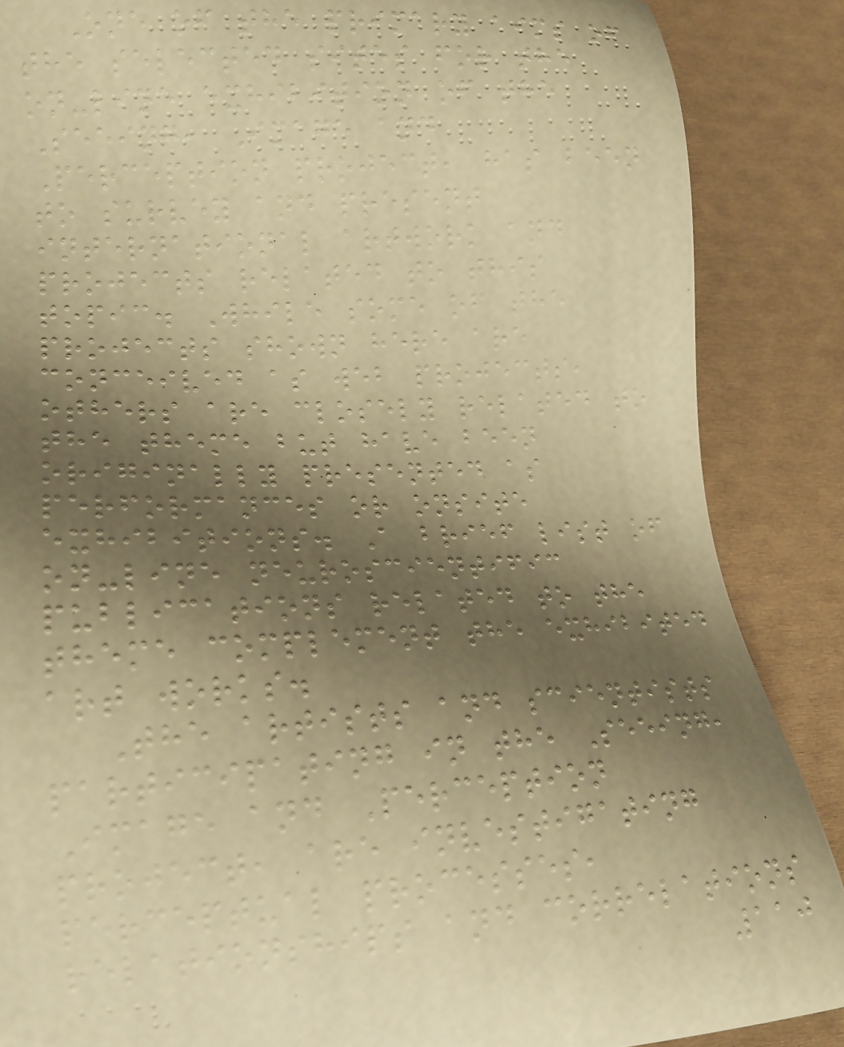One of the primary aims of
the selected sites for the
on-line exhibition of the
Seeing, Image and
Perception project, has been
to survey and present
international artwork and
projects related to this
topic. While some of the
projects shown here are
conceived as web projects,
others are closely related to
the theme but have been
originally presented as
performances or onsite
exhibitions. A brief list of
on-line neuroscientific
publications related to the
theme complement the exhibited
art works.
The artists and scientists
participating in the Seeing,
Image and Perception
project, are investigating
perceptual processes,
relationships and correlations
110
